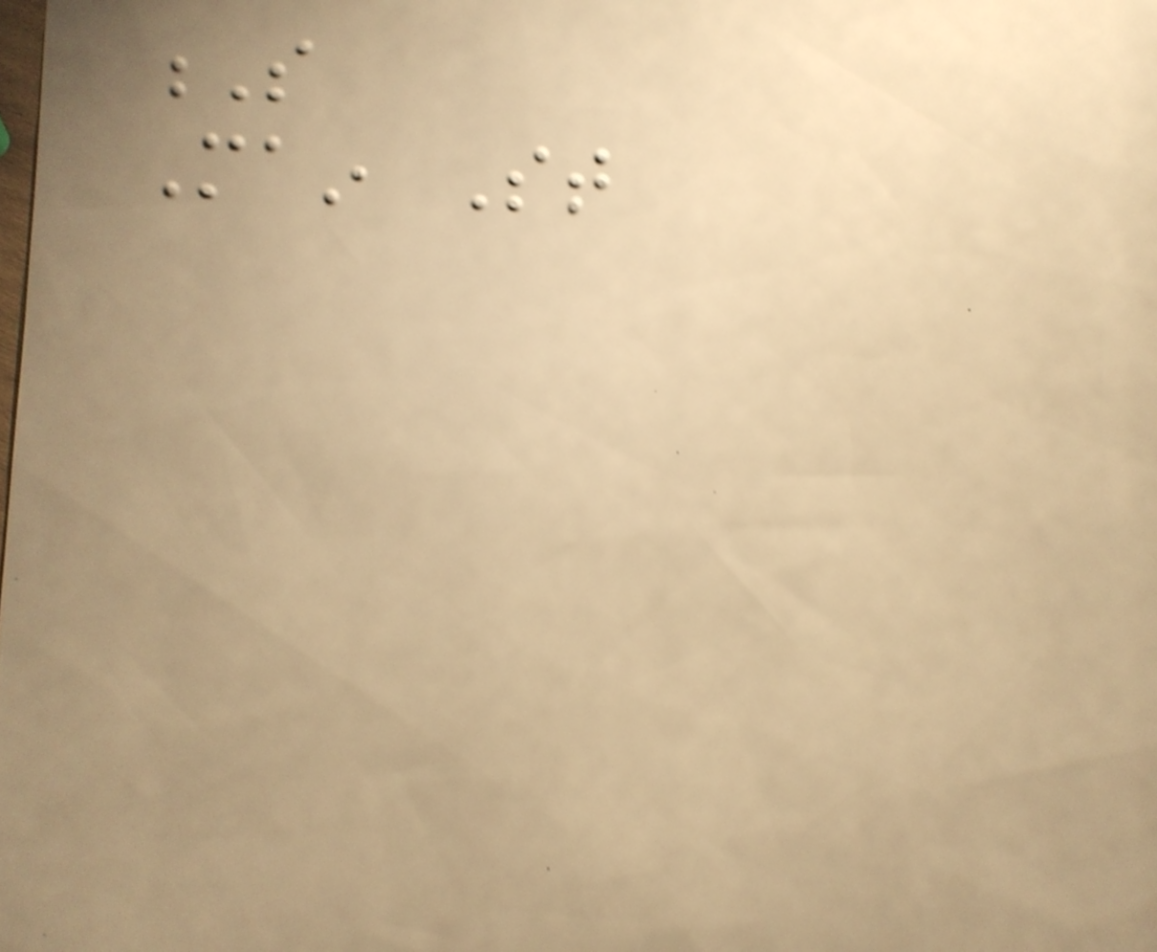S
Main St
